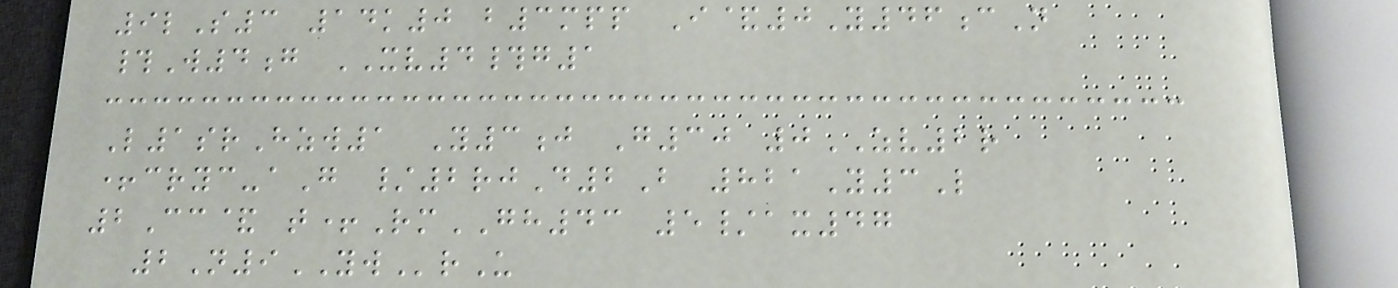9lS3 14k0 b3mpp I&0Y46cN
#W4g XV4#g1
L1srHzw1 Y3j G30 0ZV2r
+cryc-aG /2rjD2B 821Y3L
2Cc& t+RmGH43 5/ax47
2N9YWrU
